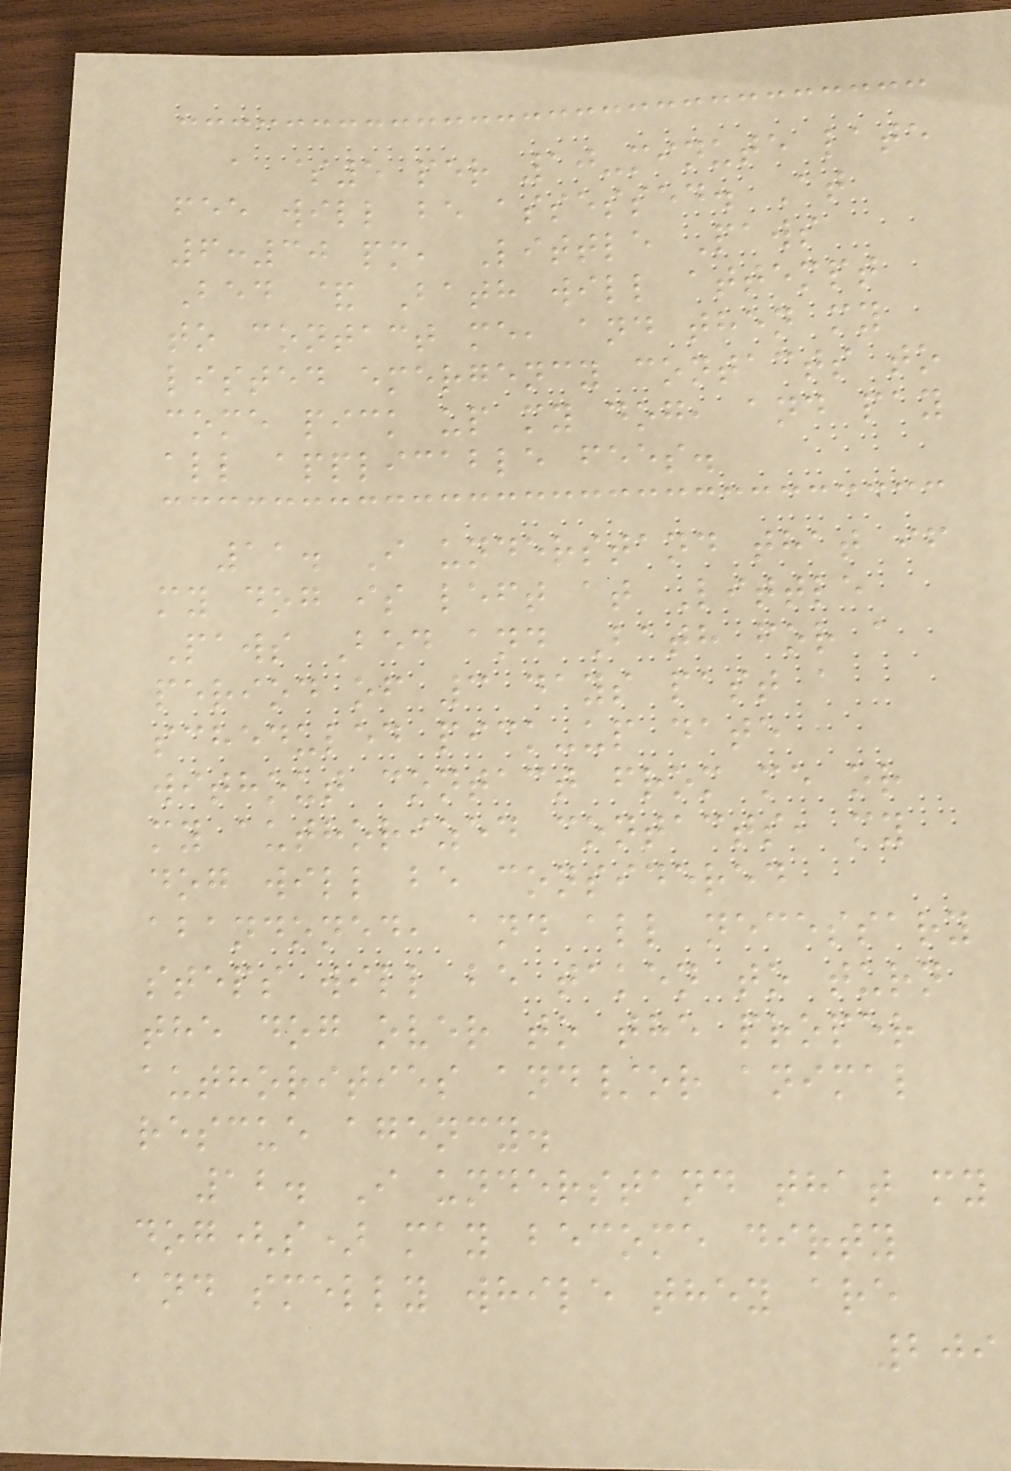a $5 per 10-minute late
fee will be assessed. At
6:30 pm, Little Paws
Bed & Bath will attempt
to contact me, and then my
listed emergency contacts to
come pick up my dog, and pay
all applicable fees.
11. I understand that if
my dog is left at Little
Paws Bed and Bath for a
period of 3 days past a
scheduled pick-up date
without contact from me or
my authorized contacts, my
dog will be considered
abandoned, and all necessary
steps will be taken to turn
the dog over to the proper
authorities and/or animal
rescue agency.
12. I understand that my
dog(s) may become dirty
and smelly while they are
209
